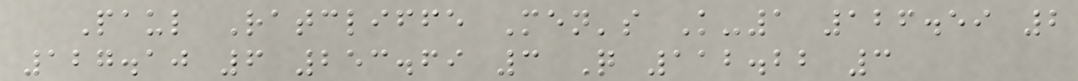Paul Ratcliffe Men's K-1 126.59 2
127.10 6 253.69 3 Q 112.22 3
